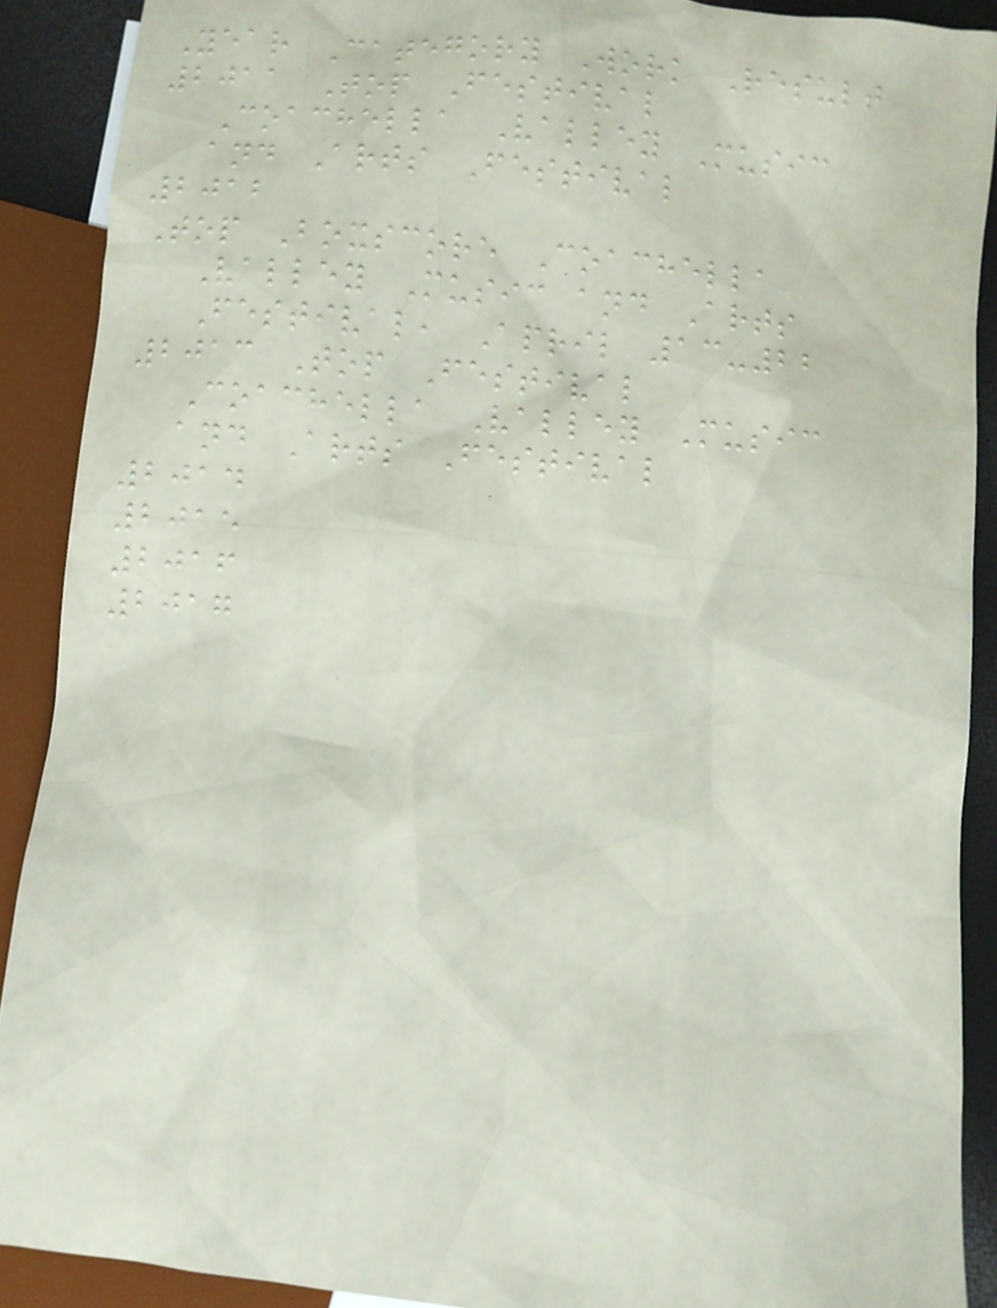Year Category Work Result
2011 Top Festival
Coachella Valley Music
and Arts Festival
2012
Top Boxscore Coachella
Valley Music and Arts
Festival, April 13-22
2013 Top Festival
Coachella Valley Music
and Arts Festival
2014
2015
2016
2017
